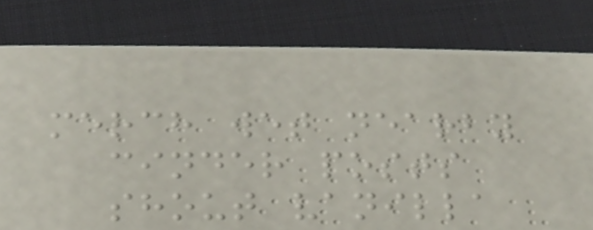merch wet nearby
cinder posts
shout vanilla
